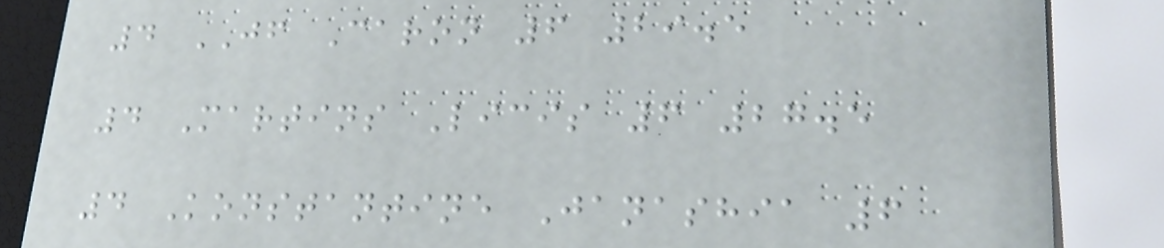4 JF Caron 6 29.5
4 Martins Licis 6 27.5
4 Konstantine Janashia 6
